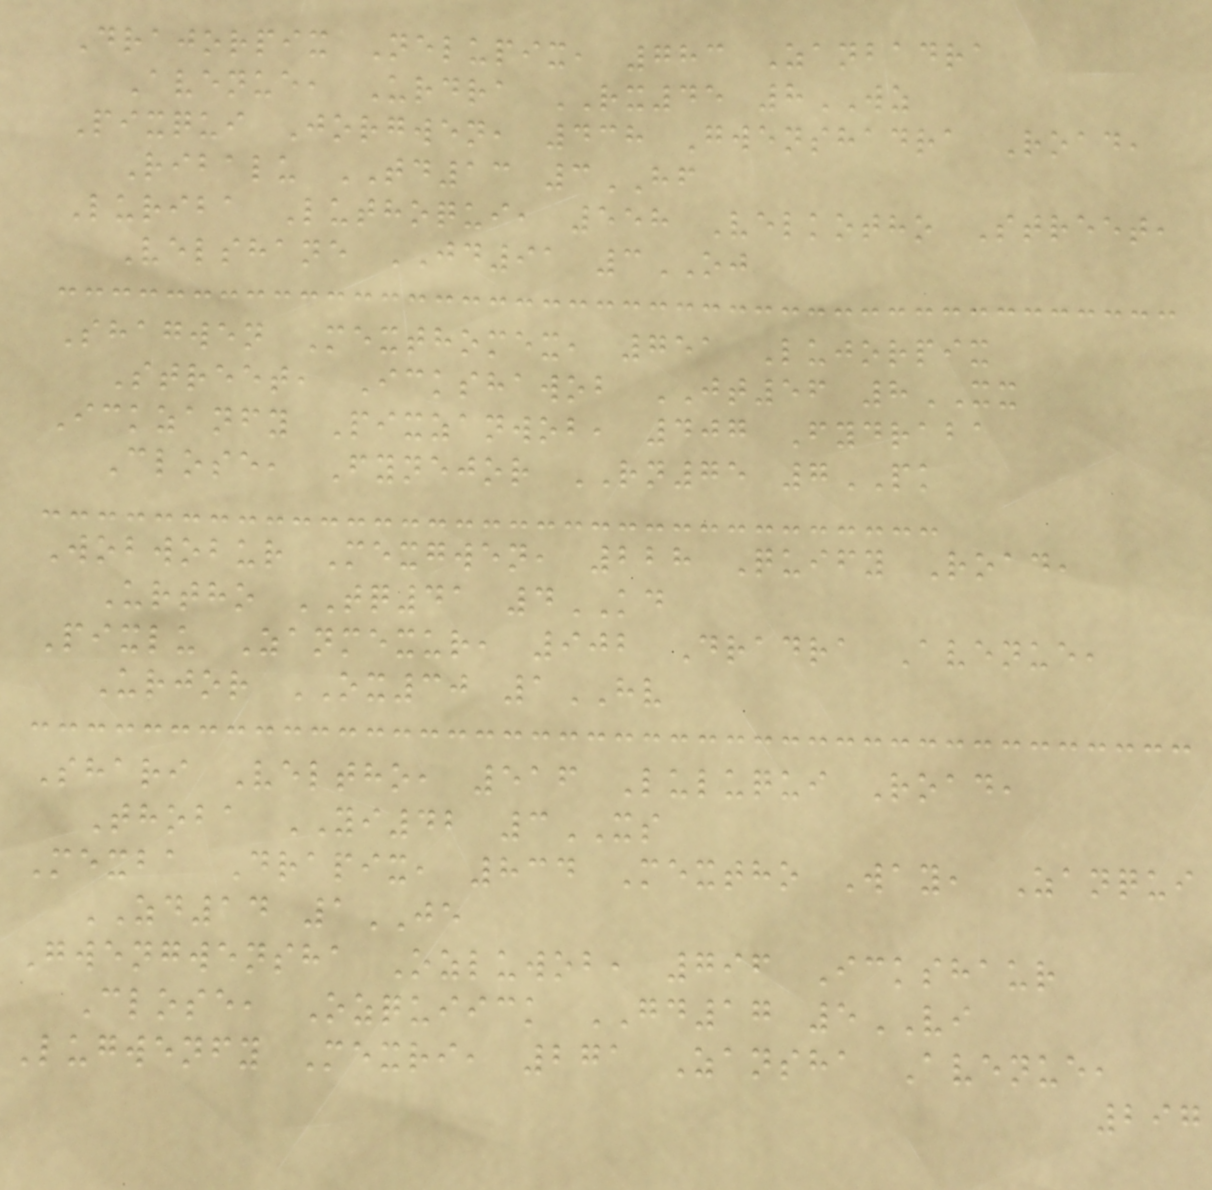Drajorpix Nelupix, 783 Zanbadra
Avenue, Urdra RX45 8WZ
Pixqui Jorgwen, 438 Gwenshadra Road,
Ribalu TD13 3HF
Luriba Luthoqui, 558 Velkotho Street,
Velshane JD91 3OJ
Shagwen Mexthomex, 751 Lujorpix
Street, Ickshawob JT56 8XX
Ickzanfy Pixzanwob, 407 Fydraba
Close, Fynejor RN75 7PK
Wobwobur Mexgwen, 228 Quify Road,
Urtho TQ41 4KD
Pixlu Zanmexur, 902 Dradra Avenue,
Urjor OX30 1HV
Shari Veltho, 516 Luluqui Road,
Thoba YI42 3XS
Mexba Drapix, 834 Mextho Way, Zanqui
ZD14 1JE
Gwengwensha Ozluwob, 796 Ickshaur
Close, Ozquiick GD17 5VI
Lugwenfy Mexri, 271 Zansha Avenue,
297
